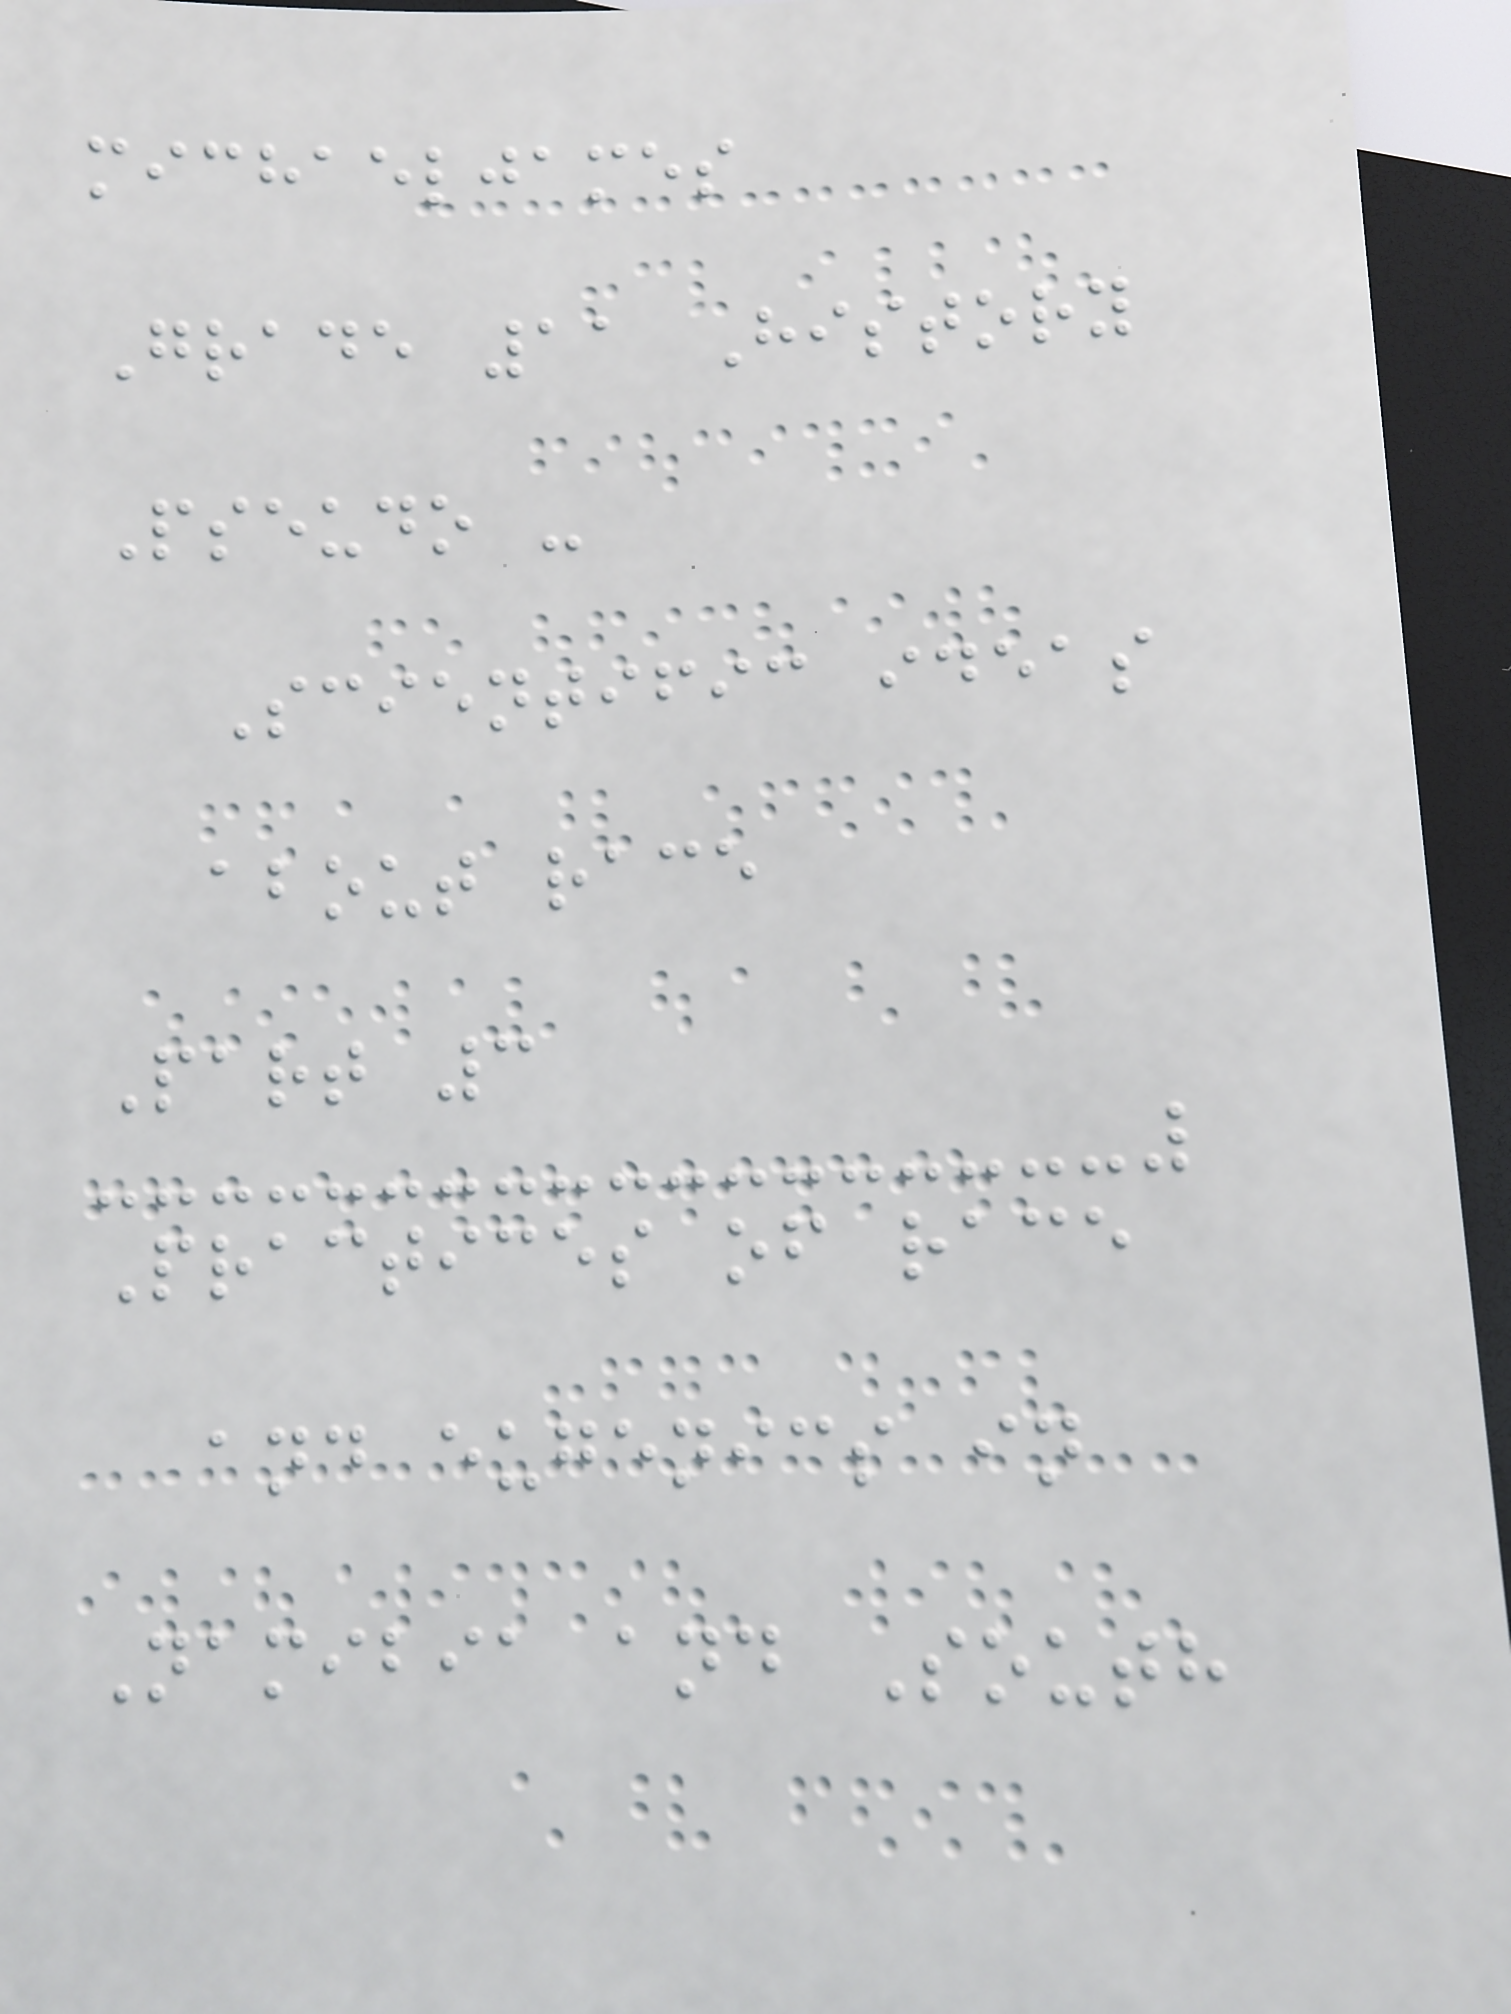michaeljames
Grade 11 History
Pseudo -
Scientific ideas
about race
Part 3
Practices of race
and eugenics in
Namibia and South
